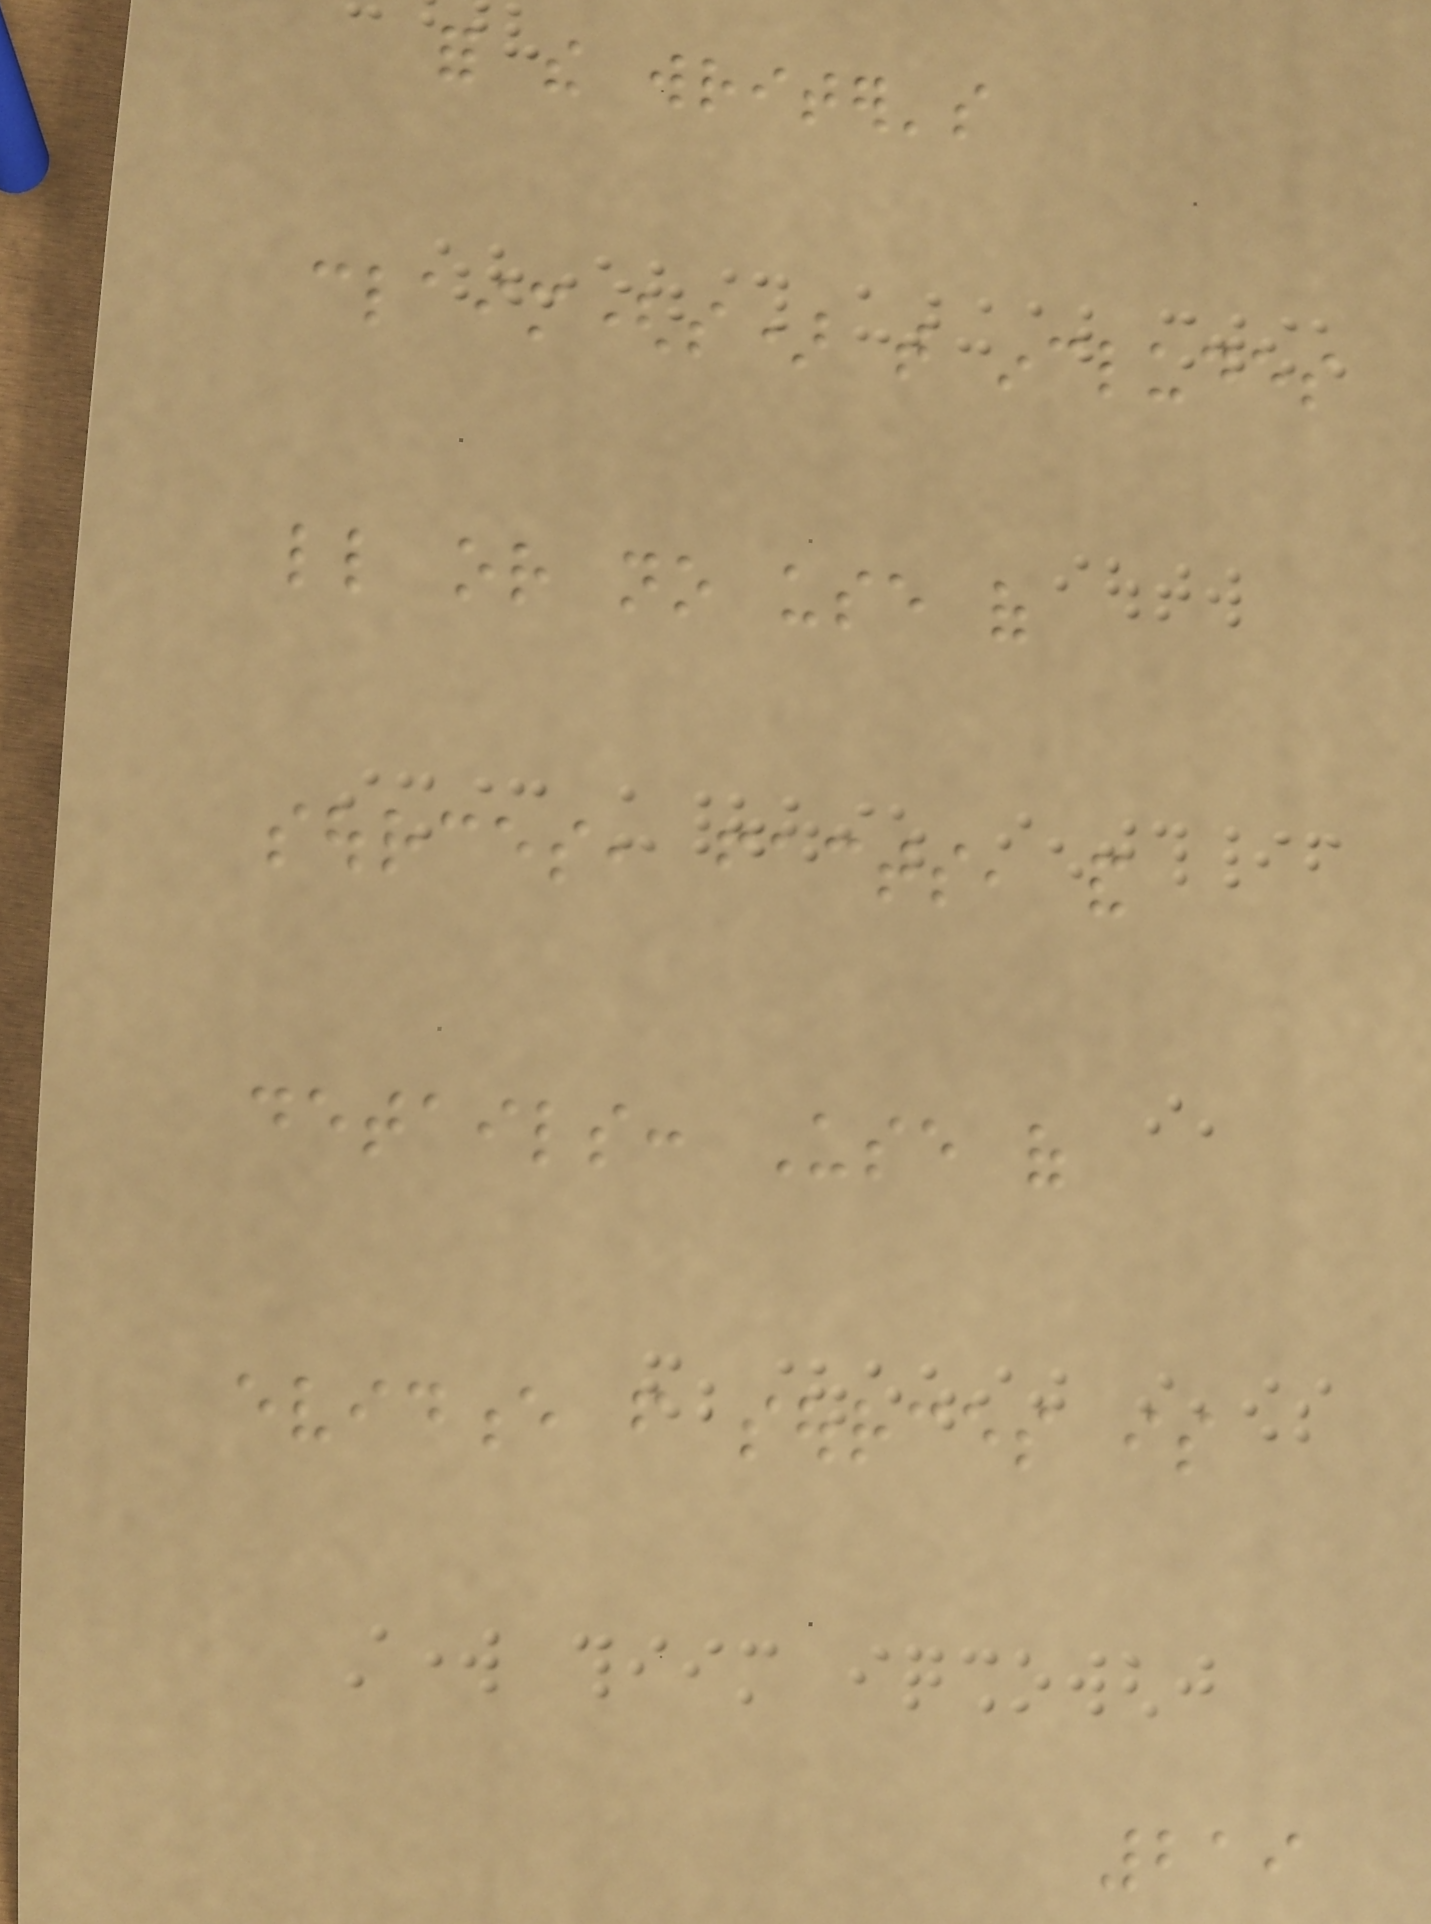for the writer's
claim(s) that includes
little or no use of
sources, facts, and
details: Use of
evidence from sources is
219
